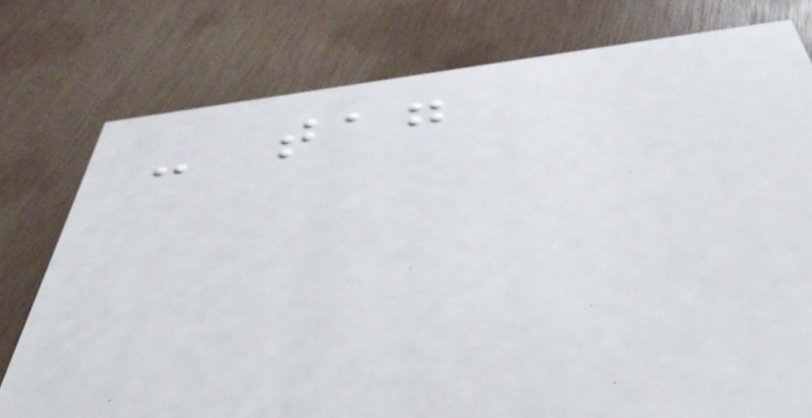- tag
